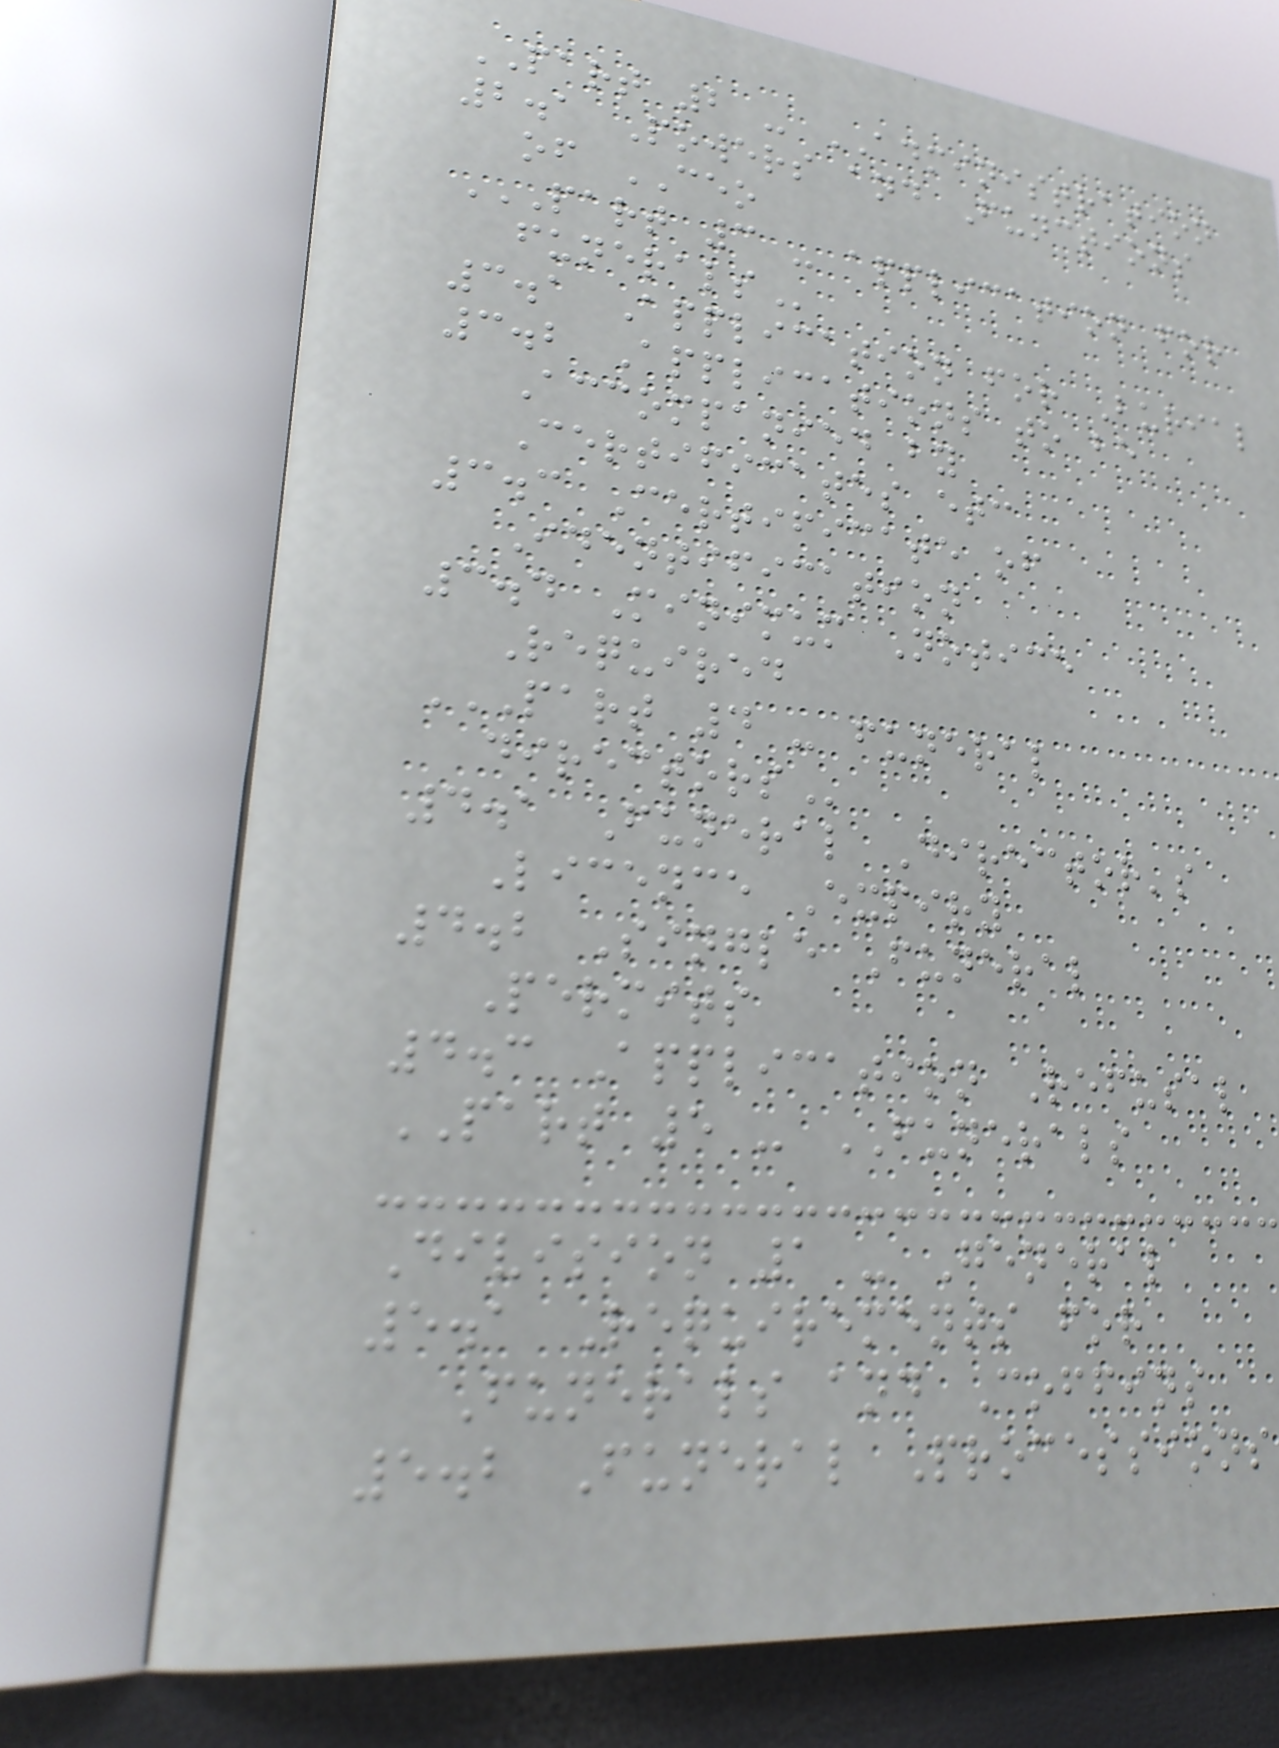PART 2 - ADMINISTRATION
2.1 Powers and Functions
of CEO
PART 3 - APPLICATION FOR
FUNERALS
3.1 Application for Burial
3.2 Applications to be
Accompanied by
Certificates etc
3.3 Certificate of
Identification
3.4 Minimum Notice
Required
PART 4 - FUNERAL
DIRECTORS
4.1 Funeral Director's
Licence Expiry
4.2 Single Funeral
Permits
4.3 Application Refusal
PART 5 - FUNERALS
Division 1 - General
5.1 Requirements for
Funerals and Coffins
5.2 Funeral Processions
